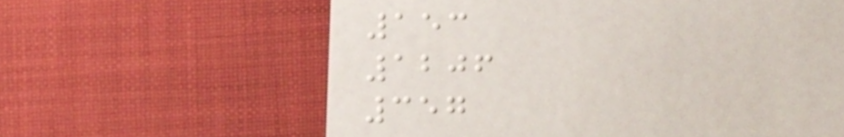153
1206
357
